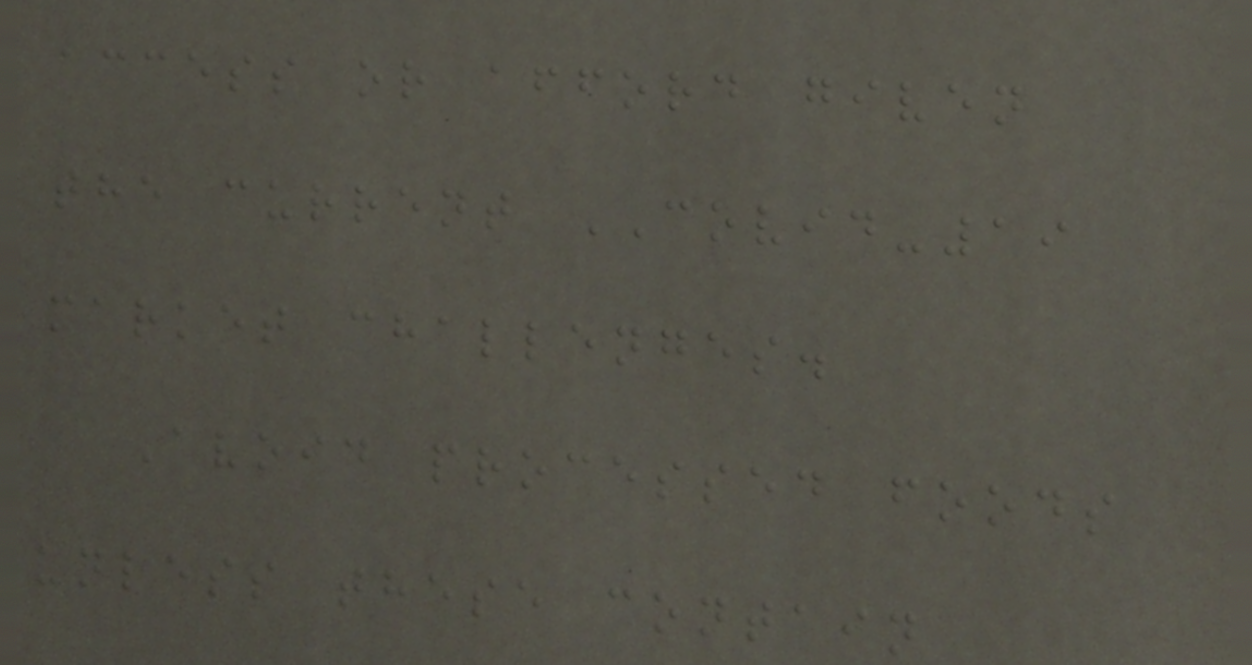access or afford given
the current COVID-19
market challenges.
Avoid processed foods
unless these contain
